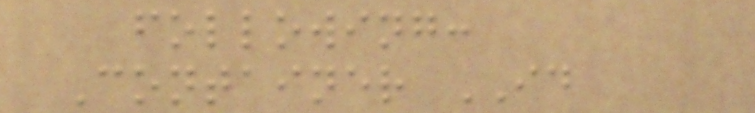following:
Container ID
